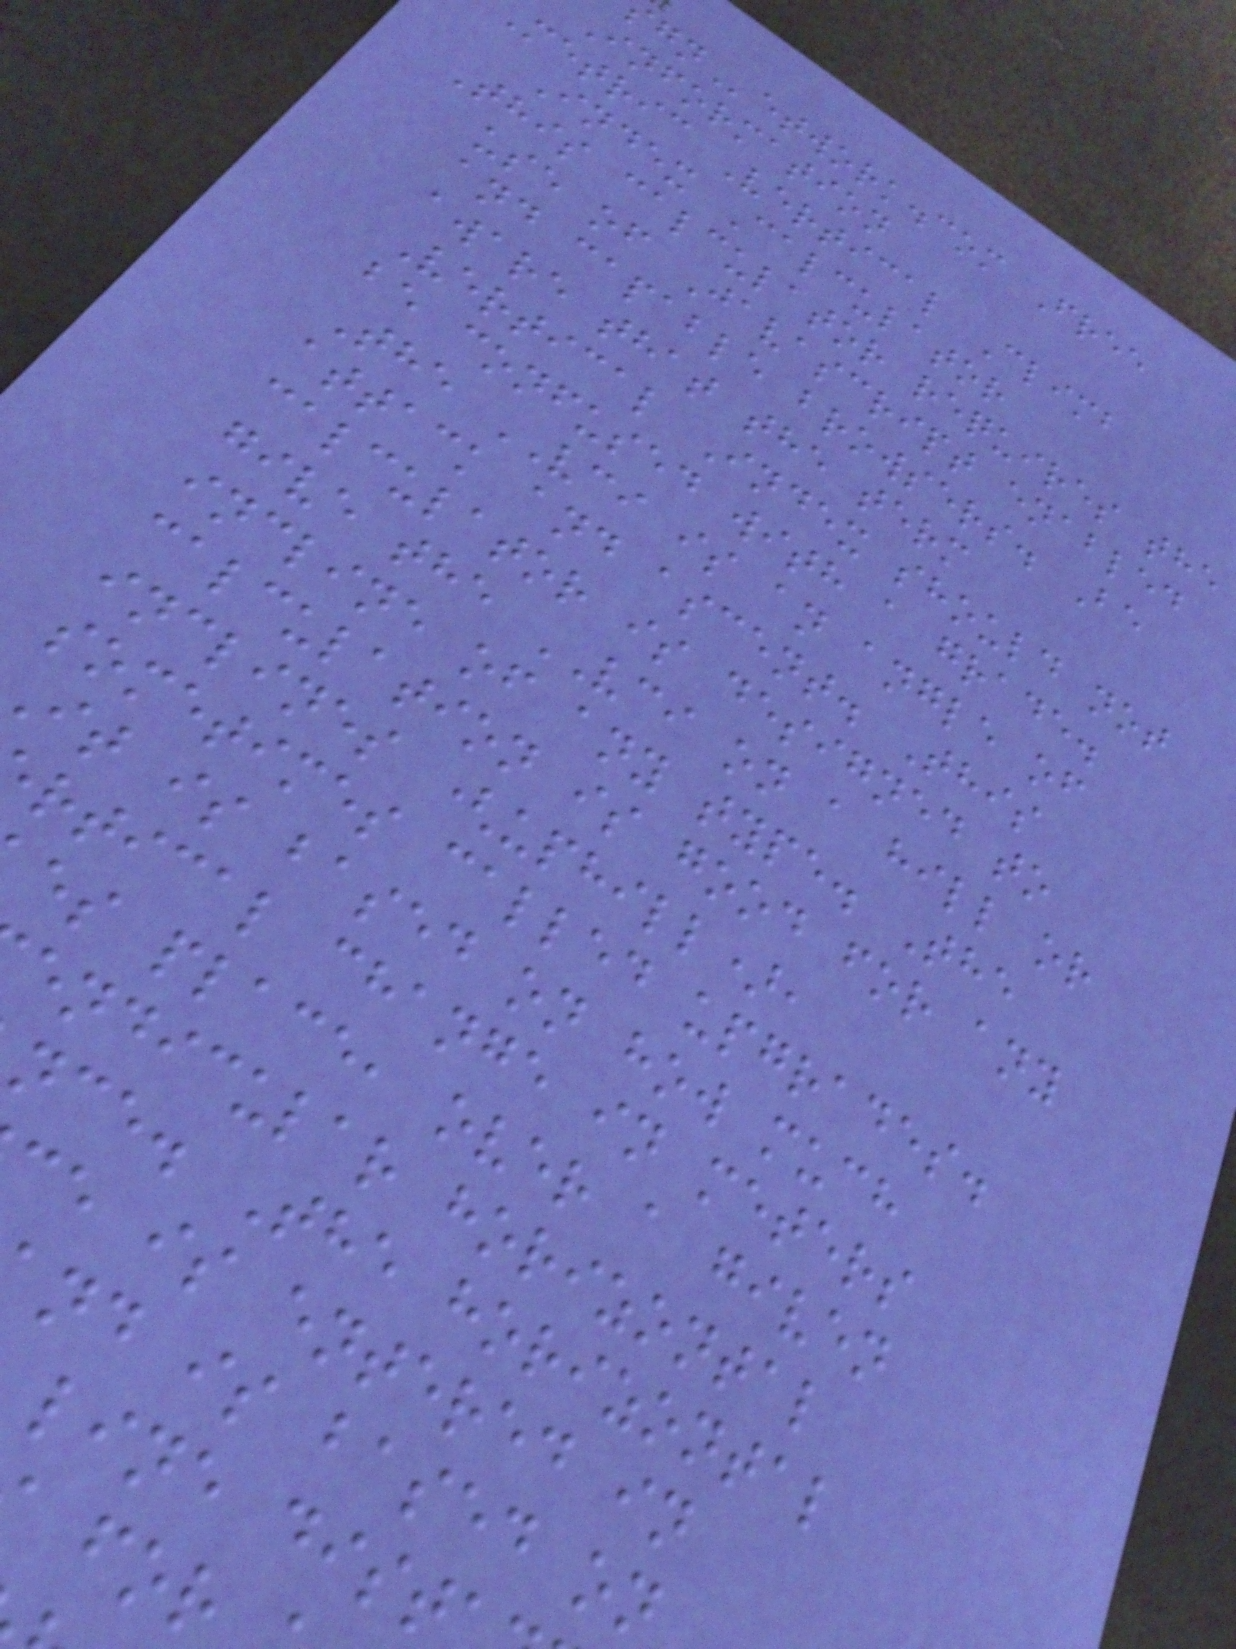etwork.com Free
Information
metric Vertical Climb
Index Calculator
This calculator requires the
use of Javascript enabled
and capable browsers. Be
aware that the term
Vertical Index should not
be confused with a grade.
The VCI is an angle of
attack and ascent. This
calculator is designed to
give the VCI on a hill or
incline of any type. The
calculation is good for any
inclines (uphill),
sometimes called upgrades.
it is based on how much
rtical change in meters
es place, over a given
endicular horizontal
nce. The horizontal
e is entered in
nd is based on
line dist
